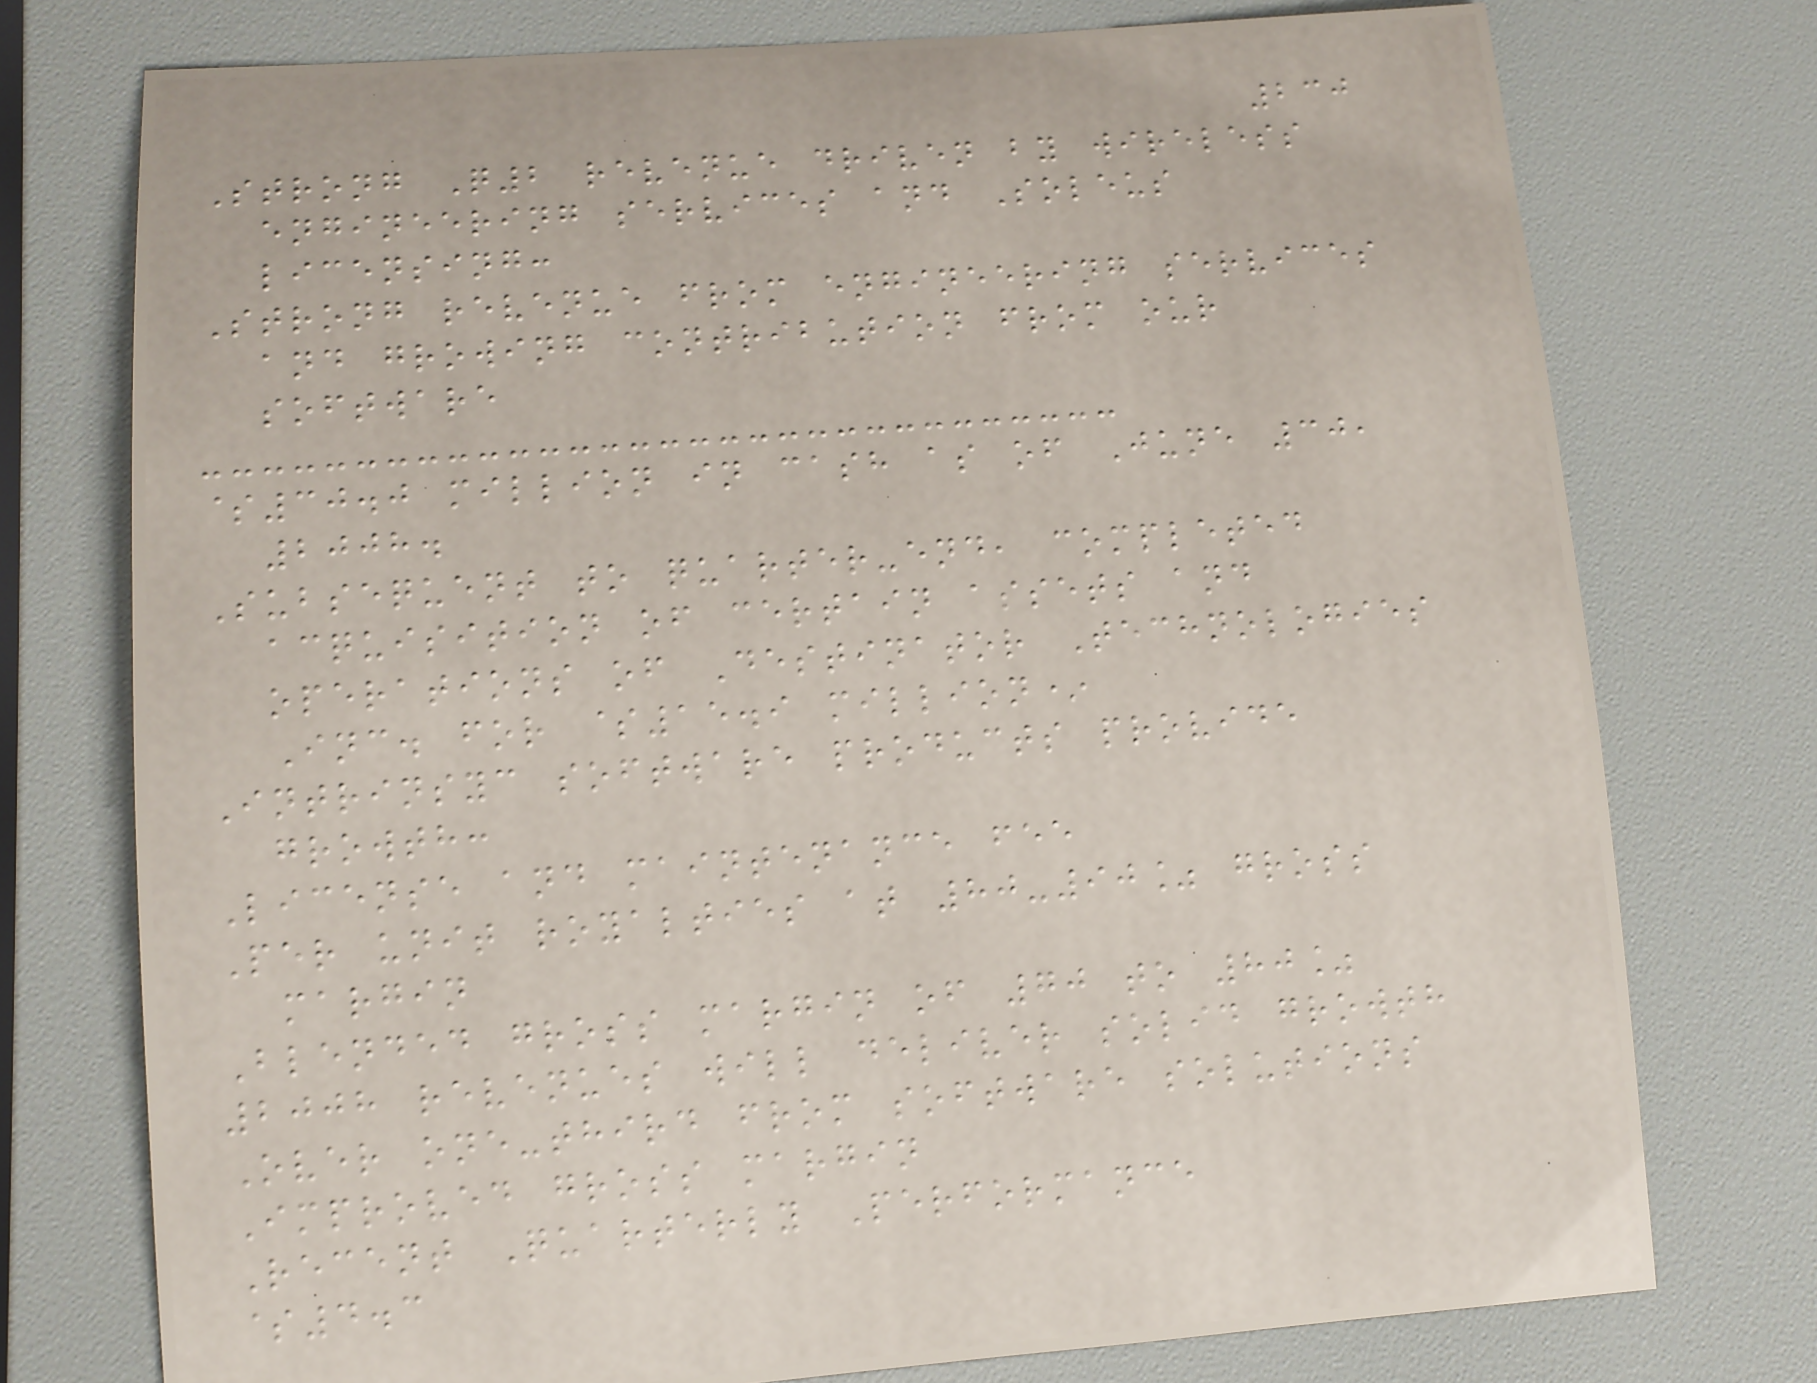230
Strong Q2 revenue driven by wireless
engineering services and Soleus
licensing:
Strong revenue from engineering services
and growing contribution from our
software
$30.0 million in cash as of June 30,
2008.
Subsequent to quarter-end, completed
acquisition of certain assets and
operations of Destinator Technologies
Inc. for $15.9 million*
Intrinsyc software products provide
growth:
License and maintenance fee
Per unit royalties at 80-90% gross
margin
Blended gross margin of 70 to 80%
2008 revenues will deliver solid growth
Over one-third from software solutions
Improved gross margin
Recent Quarterly Performance
$4.3
